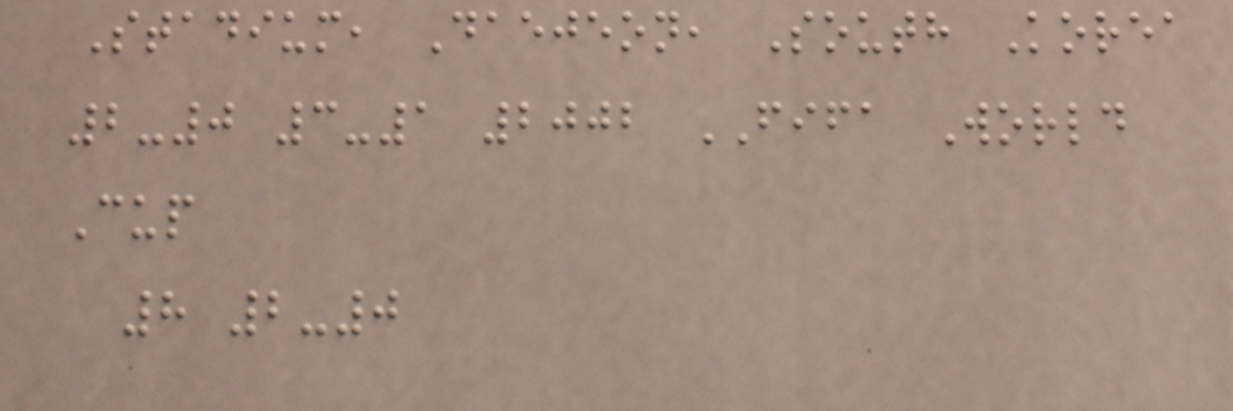Stadium, Daejeon, South Korea
2-0 3-1 2002 FIFA World
Cup
8 2-0
